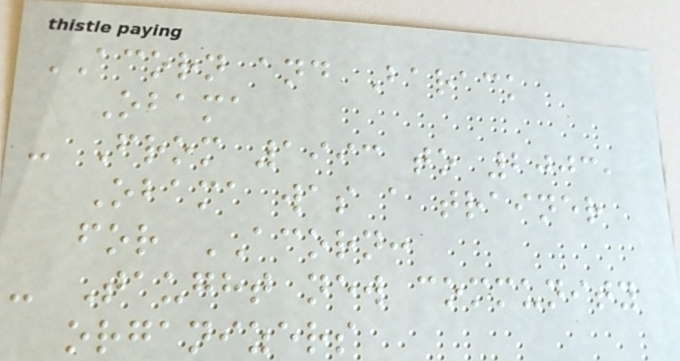ACORN and Barack
Obama
- From 1993 to 2003,
Obama was a trainer
for ACORN:
- Taught new community
organizers
